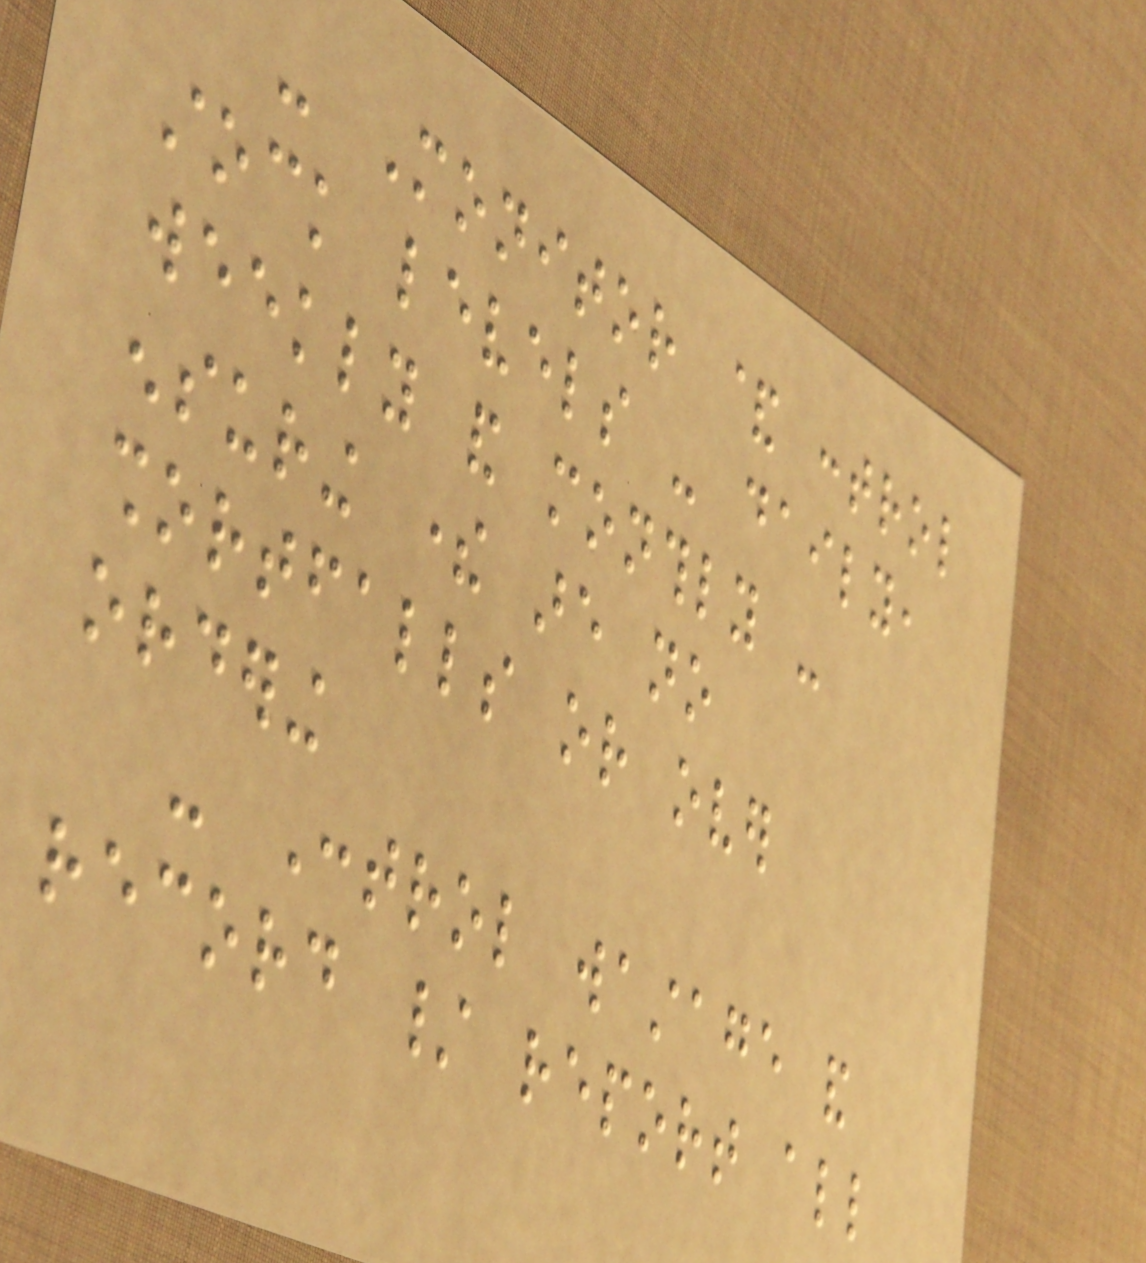- Monitor & control
stock levels - daily,
weekly and monthly -
ensuring there are no
shortfalls or over
ordering
- Control wastage and
record / report all
